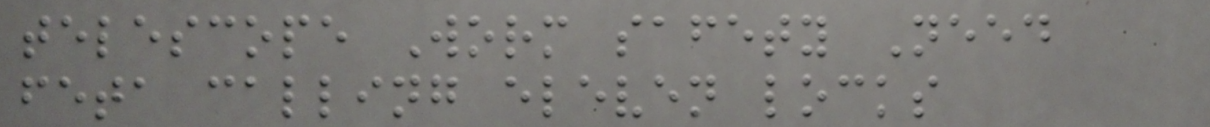telescope Worm safety Need
feta calling eleven locks
